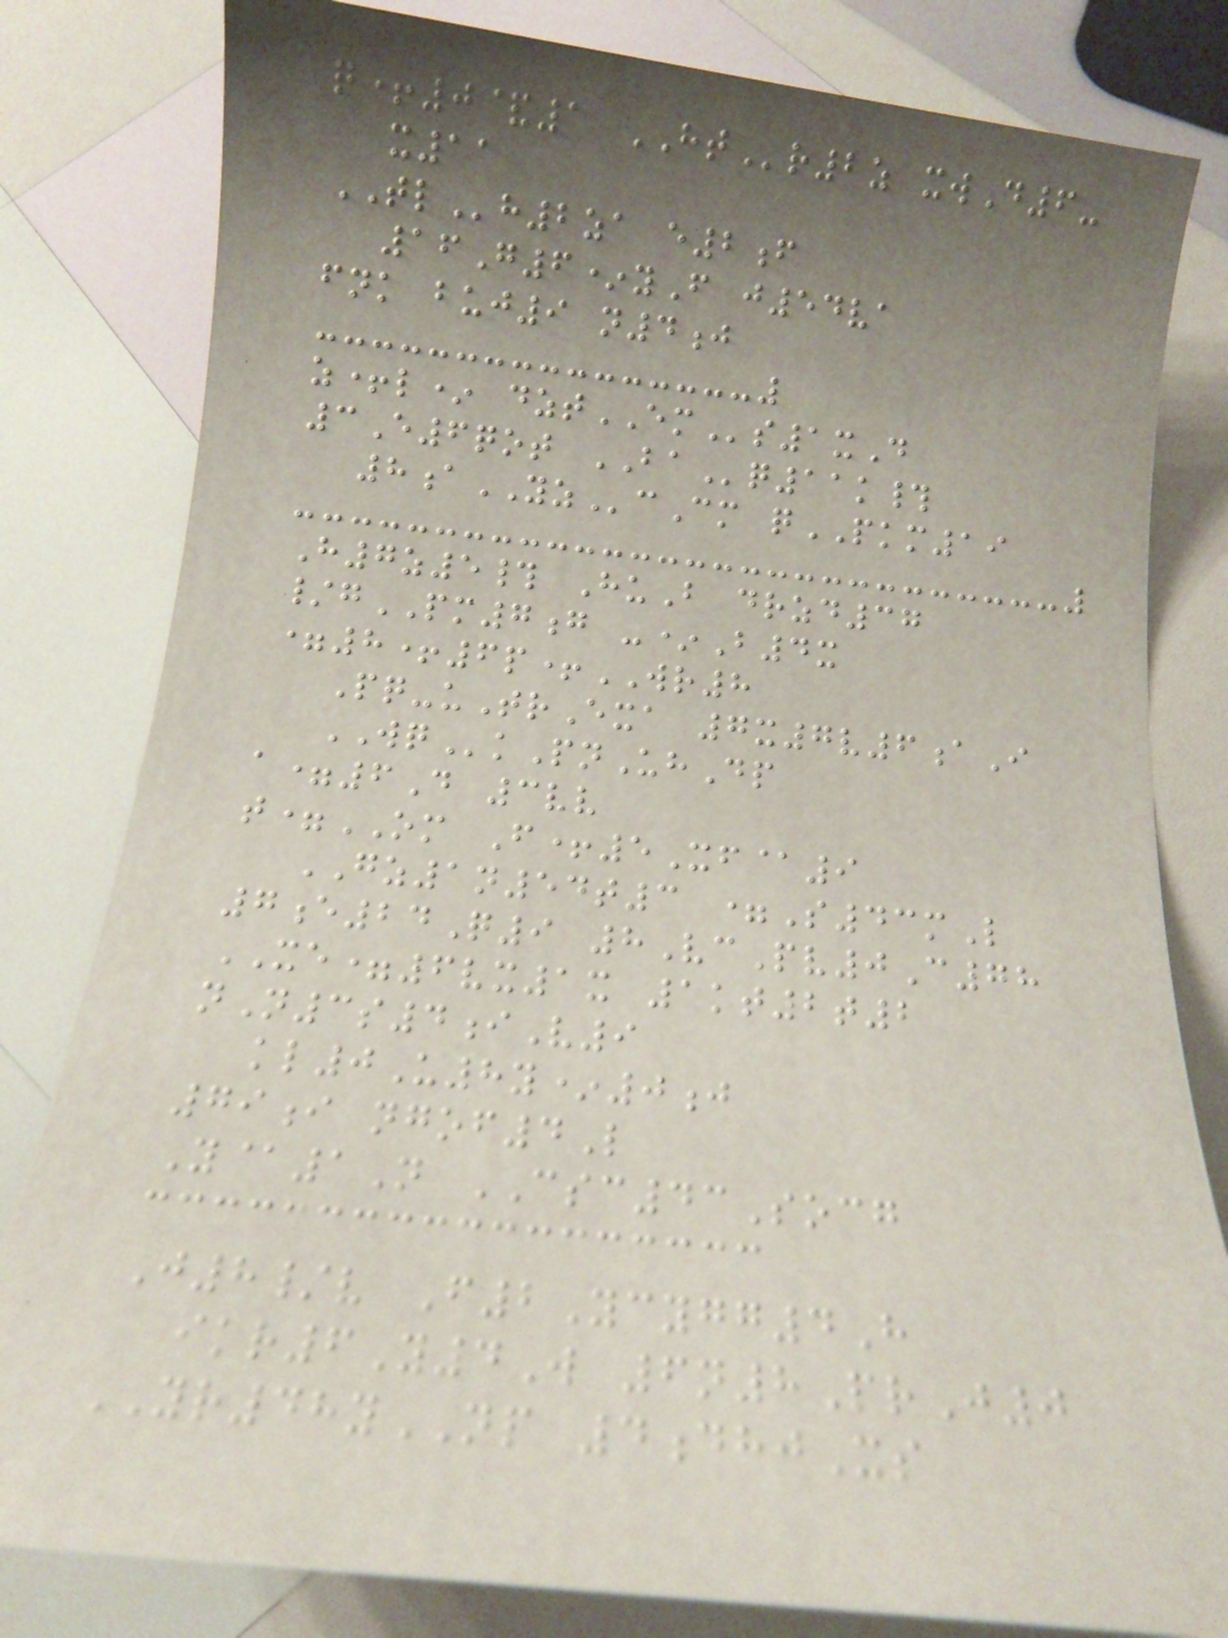q+0&1 HTr2z xwD6-
x11
TLh2za e2f
16G6*yF j54va
fnk buj9 n4j
z+l* dztEMs1xD
3E6qot BAq11k#
8aYZcCm qPKM19
H7z5# HuB drzd37
/gPM7g -*B4x
=8+6p+WR8
Pq-uTrExa 7x7v6aI
WQkPnUhDp
a=6D 3vv
t=OM F+5Xf@9
GZ1n54t3 =S43mL
7e24Q9 8VcPv0C78
XE=6vx1x 1kt2t2
nN3s4iV9
kl0U8y*0j
79i ngof4L
Y@1N CSC43Socg
J8/v F2Ycygg4H
ikr6Y4W 6n8PrJ0
YR48yNP 4dhjXs
